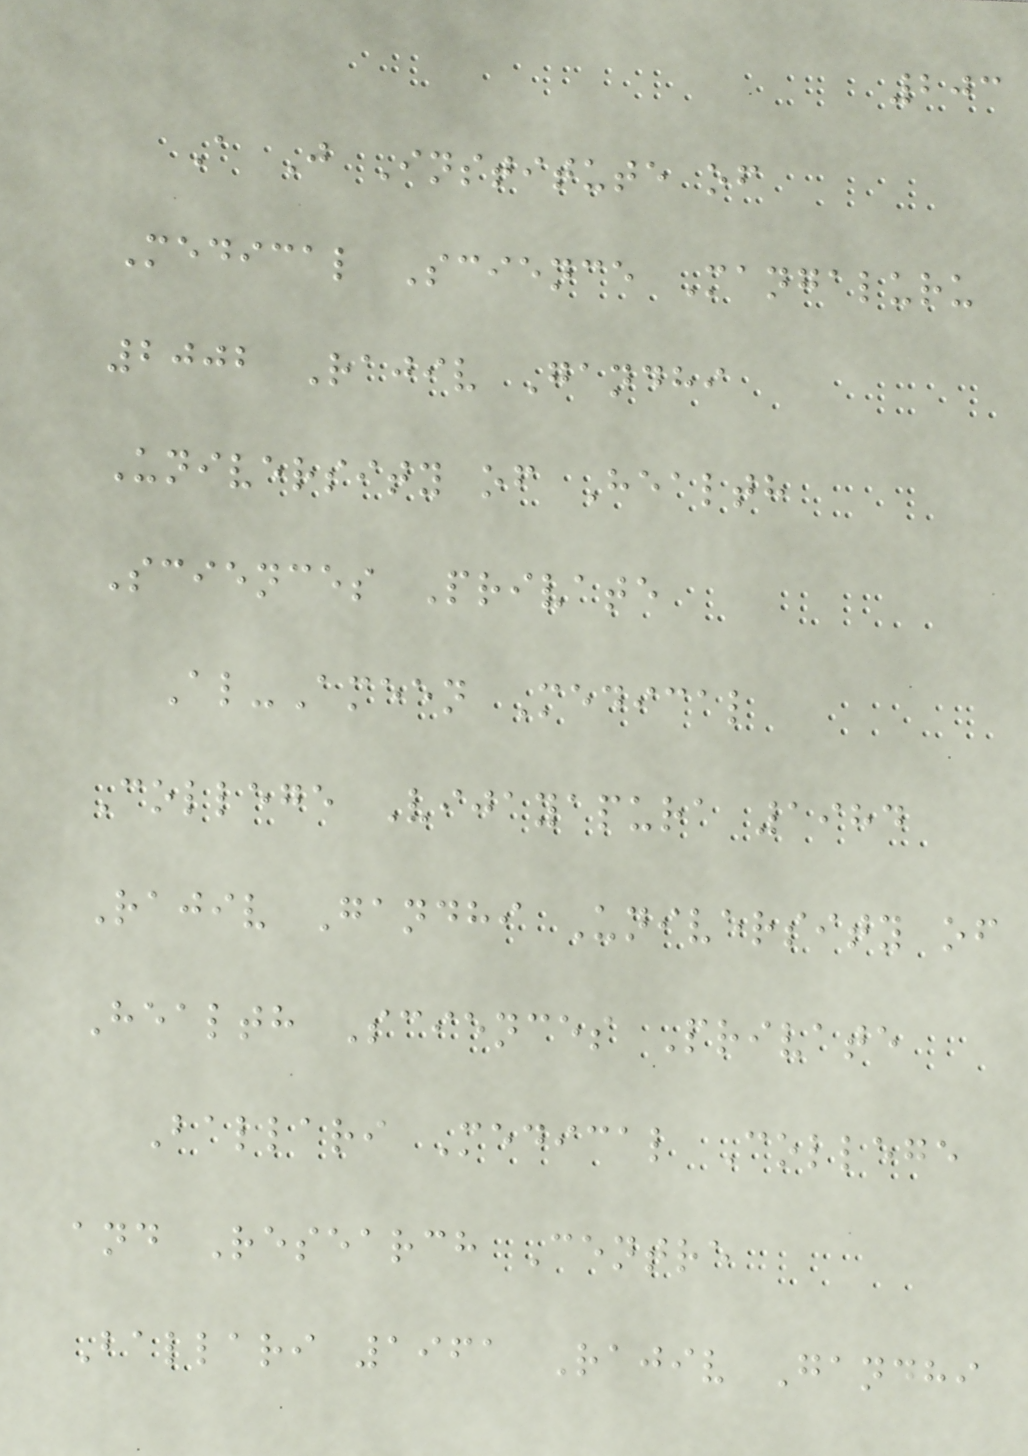203
A J Institute of
Medical Science Mangaluru
2002 Rajiv Gandhi
University of Health
Sciences Private
Al-Ameen Medical
College Vijayapura 1984
Rajiv Gandhi University of
Health Sciences Private
Ballari Medical College
and Research Centre
Ballari 1961 Rajiv Gandhi
